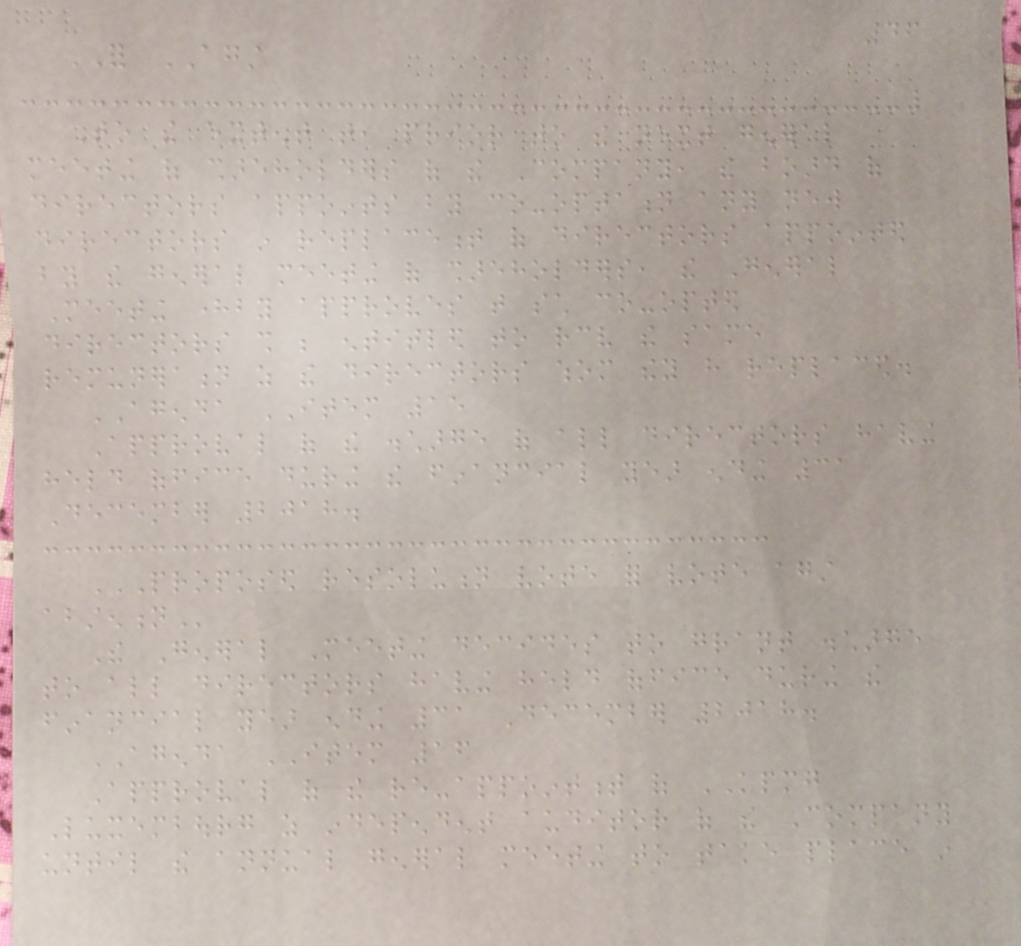46
FOR AGAINST
To the extent that, prior to the next general
meeting of shareholders of the Company, the board of
directors appoints by co-optation any new
directors in replacement of directors appointed
by the general meeting of shareholders, the General
Meeting hereby approves that such co-opted
directors shall be entitled to receive the same
remuneration as the directors whom they have replaced.
AGENDA ITEM 15
Approval of the discharge of all directors having
held office during the financial year ending 31
December 2018.
PROPOSED RESOLUTION VOTE FOR VOTE AGAINST
ABSTENTION
The General Meeting decides to grant discharge
to all directors having held office during the
financial year ending 31 December 2018.
AGENDA ITEM 16
Approval of the re-appointment of KPMG
Luxembourg as independent auditor of the Company
until the annual general meeting to take place in
